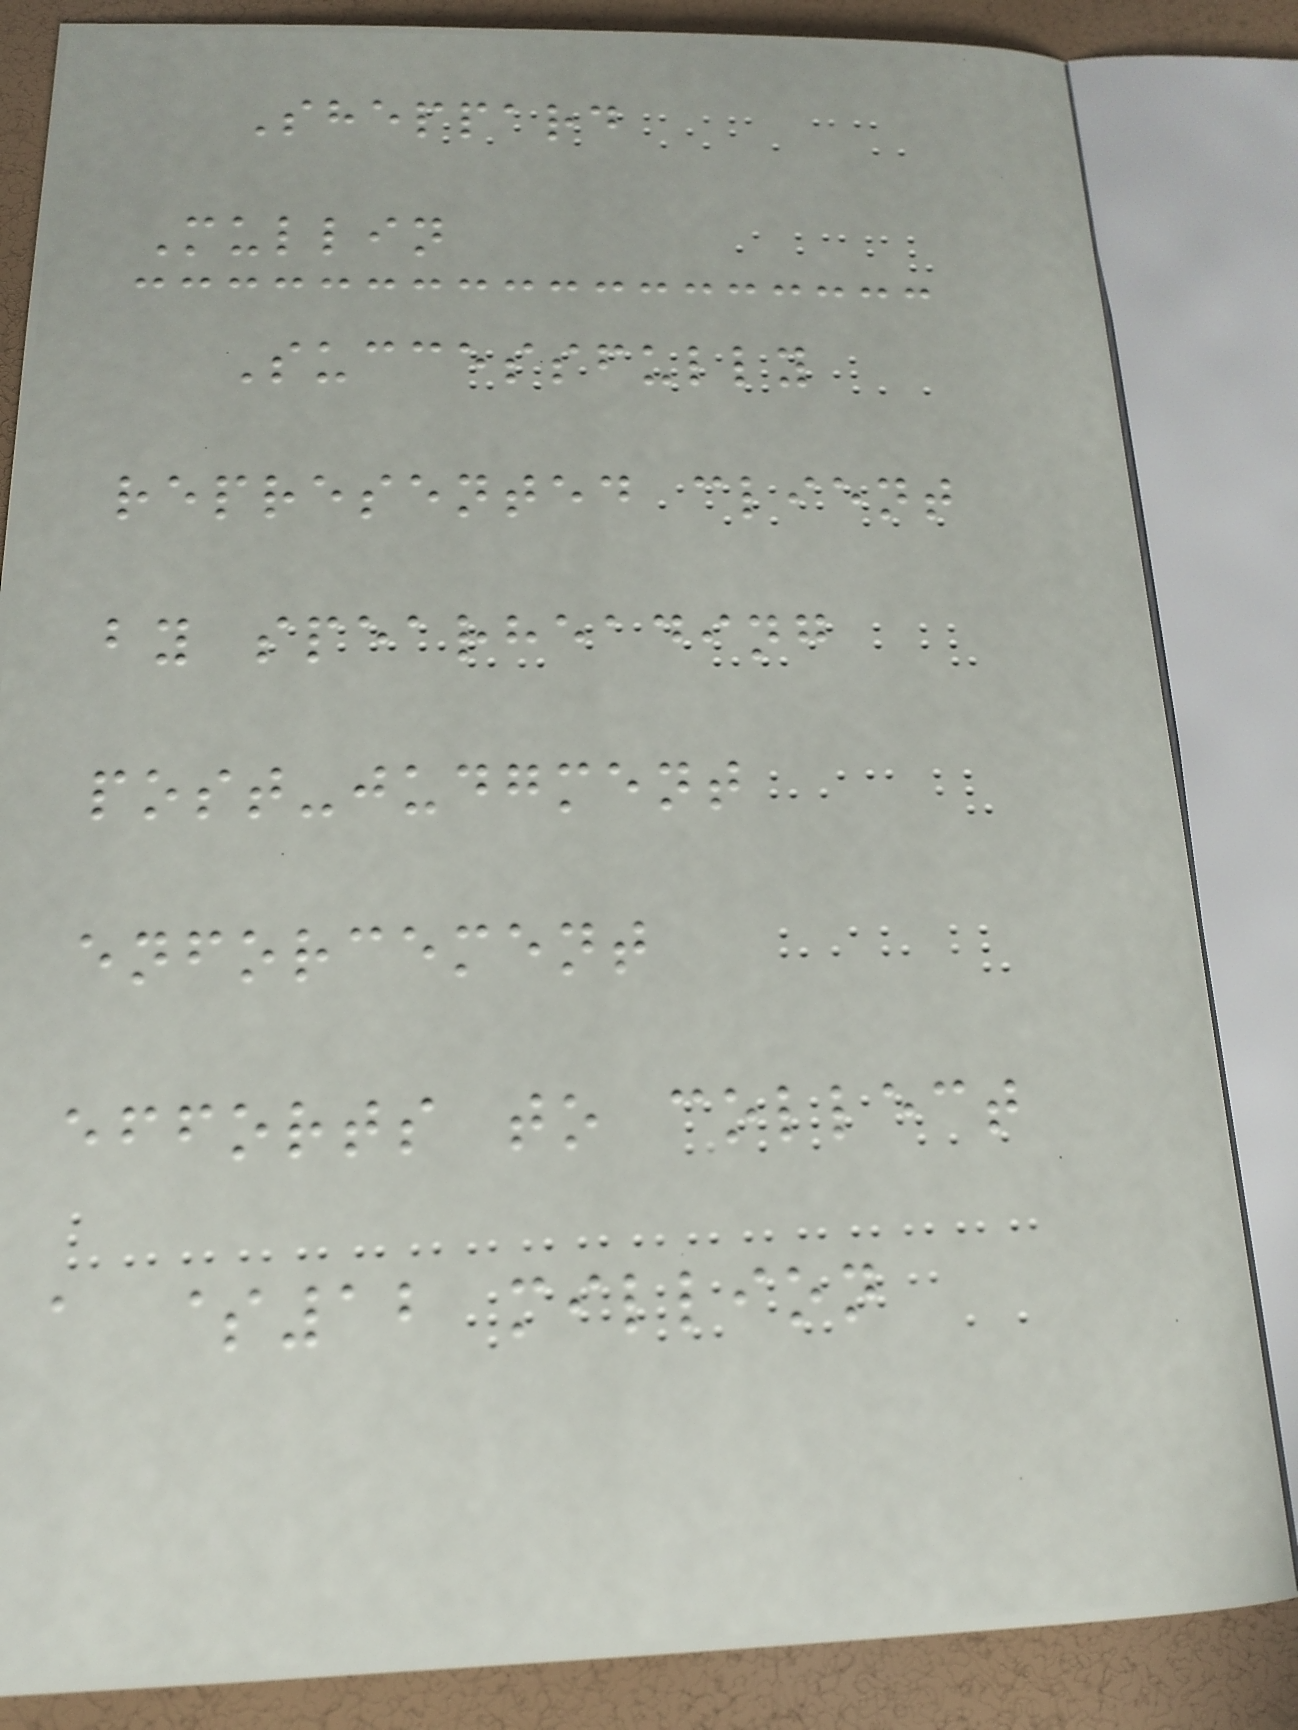Sheppard
Mullin
Successfully
represented client
by spearheading
post-judgment
enforcement
efforts to collect
a $12 million
